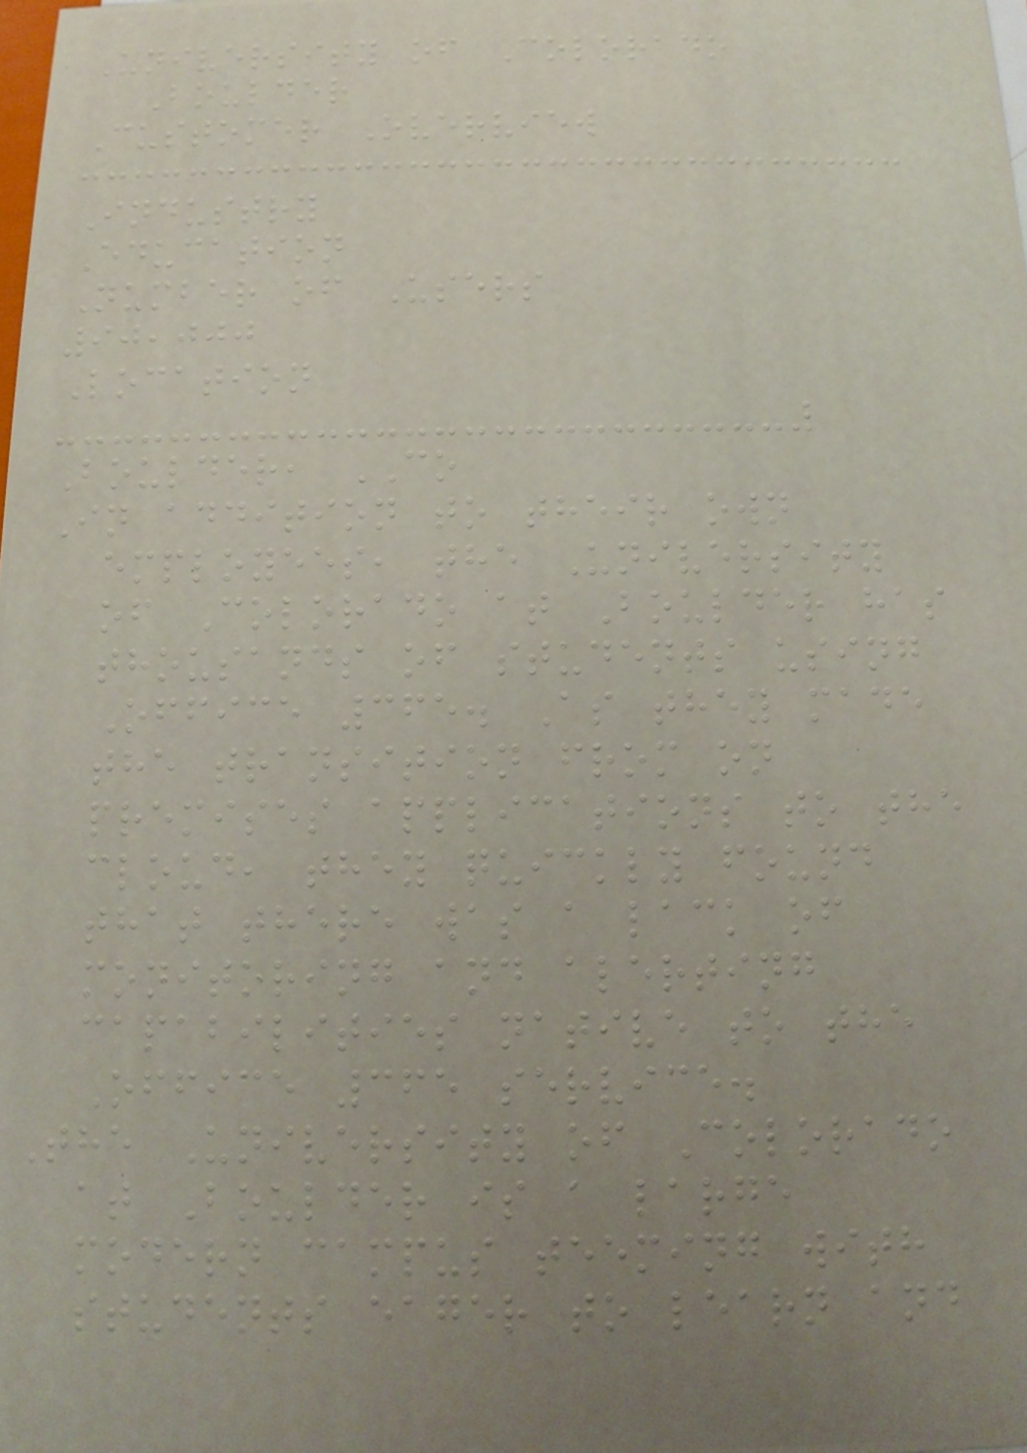University of Colorado
Boulder
Customer Overview
Industry
Education
Number of Users
90,000
Location
Boulder, CO
In addition to their own
employees, the University
of Colorado at Boulder has
thousands of students using
Office 365. As they made
the transition from on
premises applications to the
cloud, they quickly found
that there was a lack of
monitoring and alerting
capabilities native to the
Office 365 service.
The University of Colorado
at Boulder is a large
modern campus teeming with
students eager to learn and
